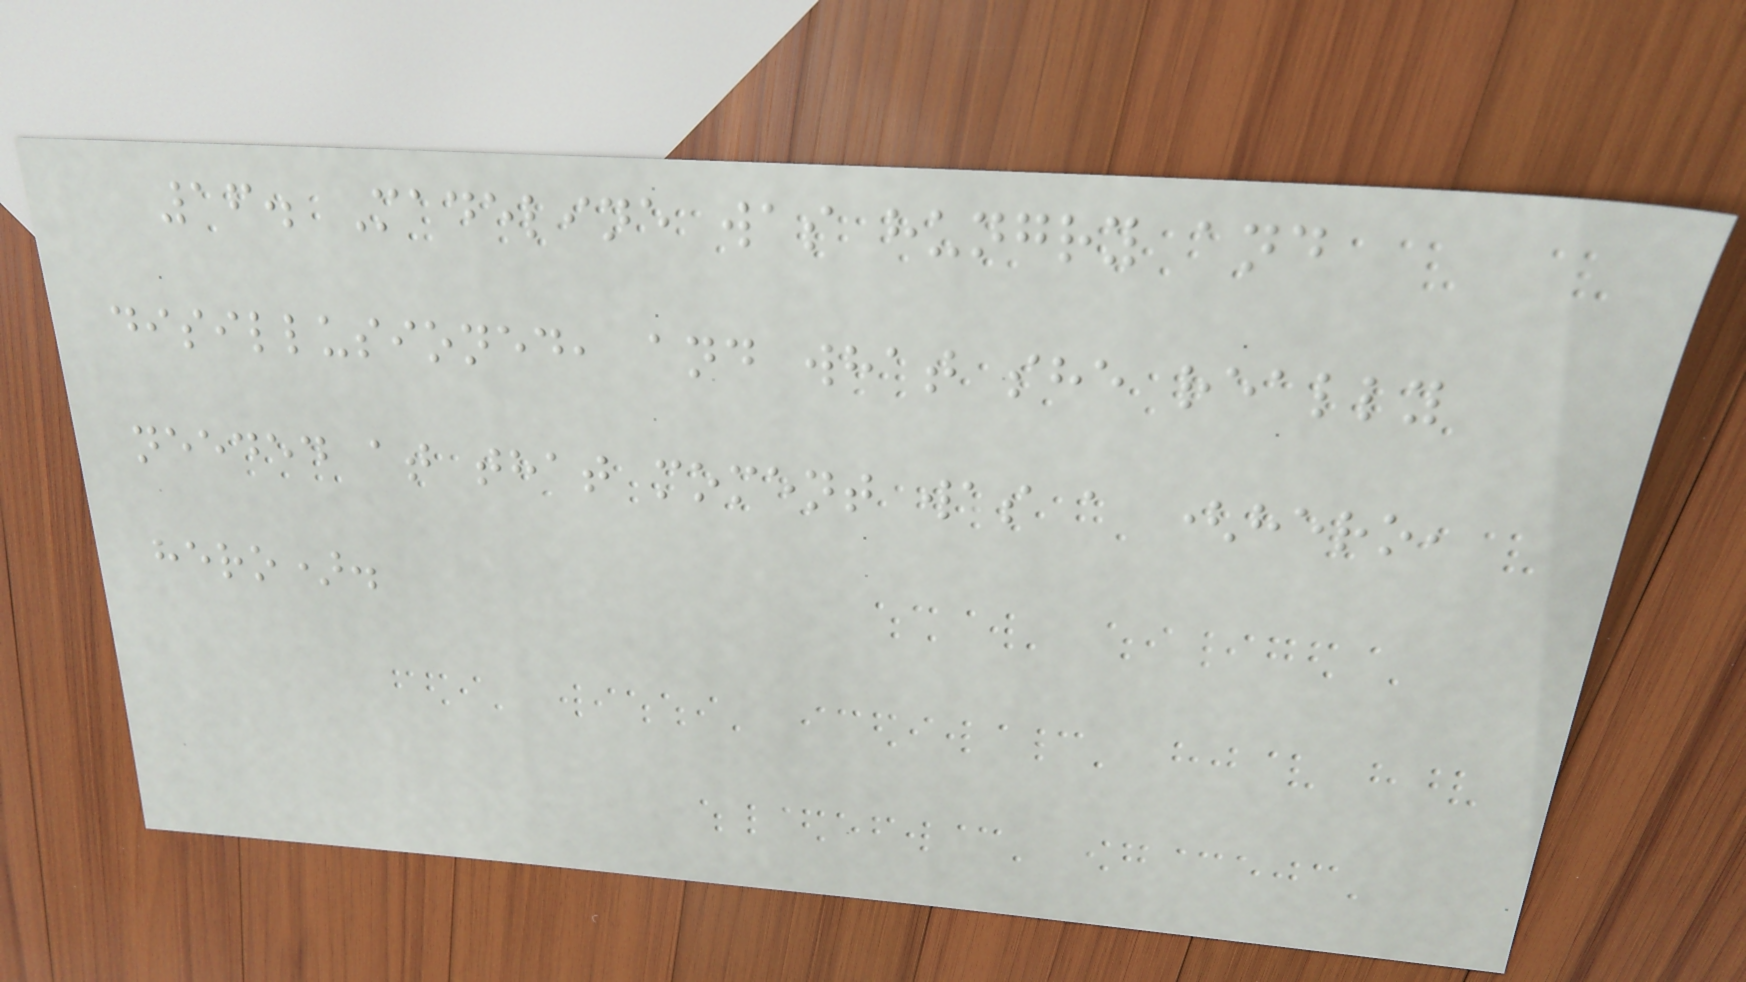16. Madeline was hungry and
disillusioned, and what she really
needed at that moment was a (hero,
hero).
